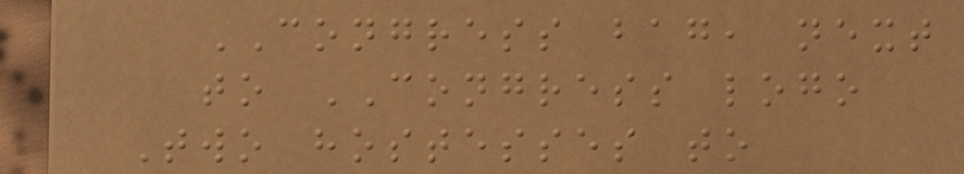CONGRESS bag, next
to CONGRESS logo
Two hostesses to
